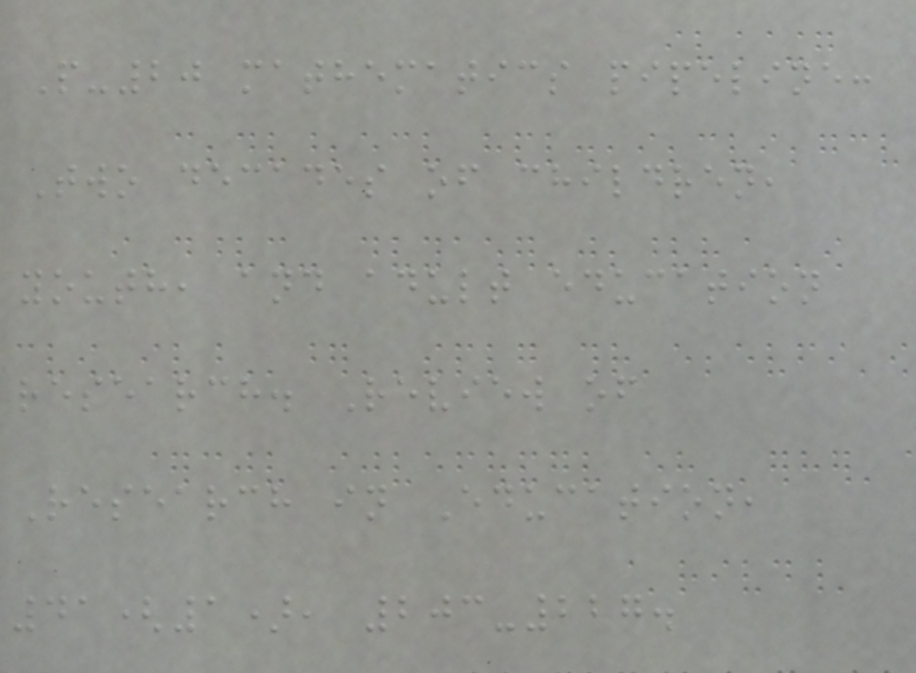P-20 mathematics pipeline:
Two decades of children,
youth, and adult education
research. Review of
Research in Education,
41(1), 203-227.
